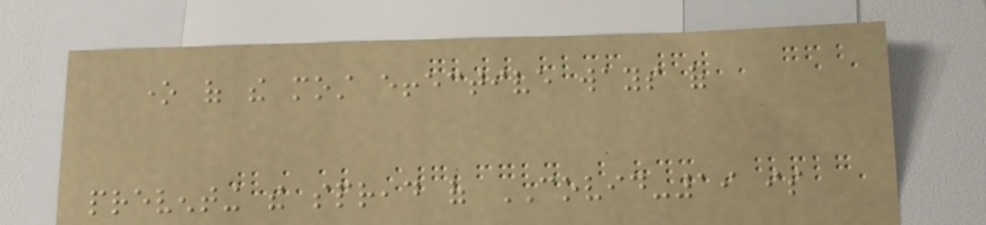one of the most effective ways of
preventing the spread of COVID-19 is
